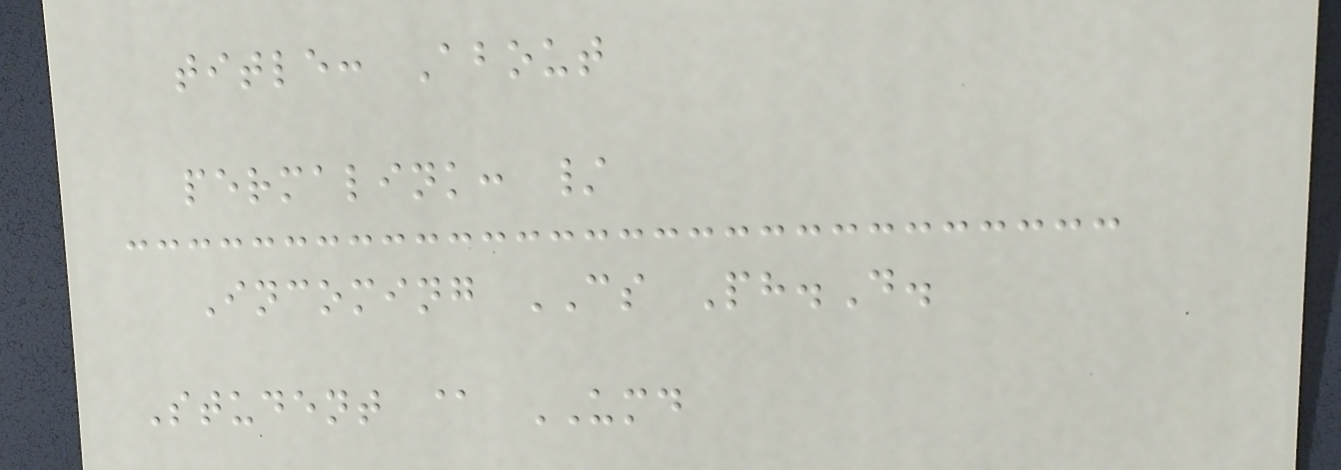title: About
permalink: /
Incoming CS Ph.D.
Student @ UMD
